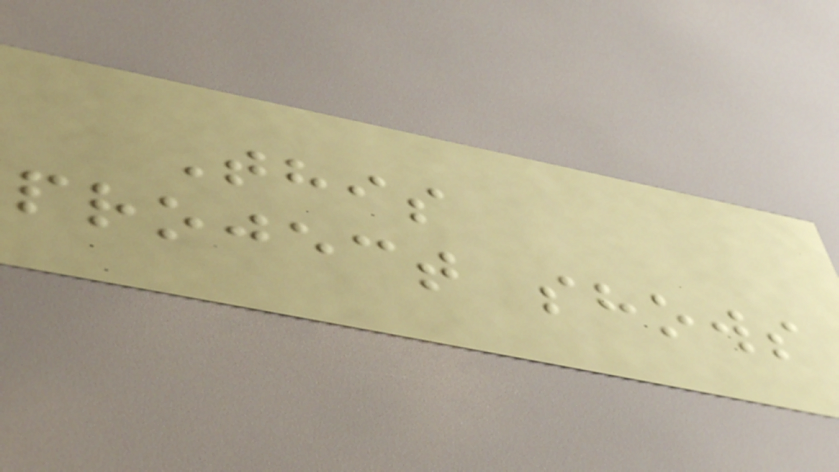This
project shows
